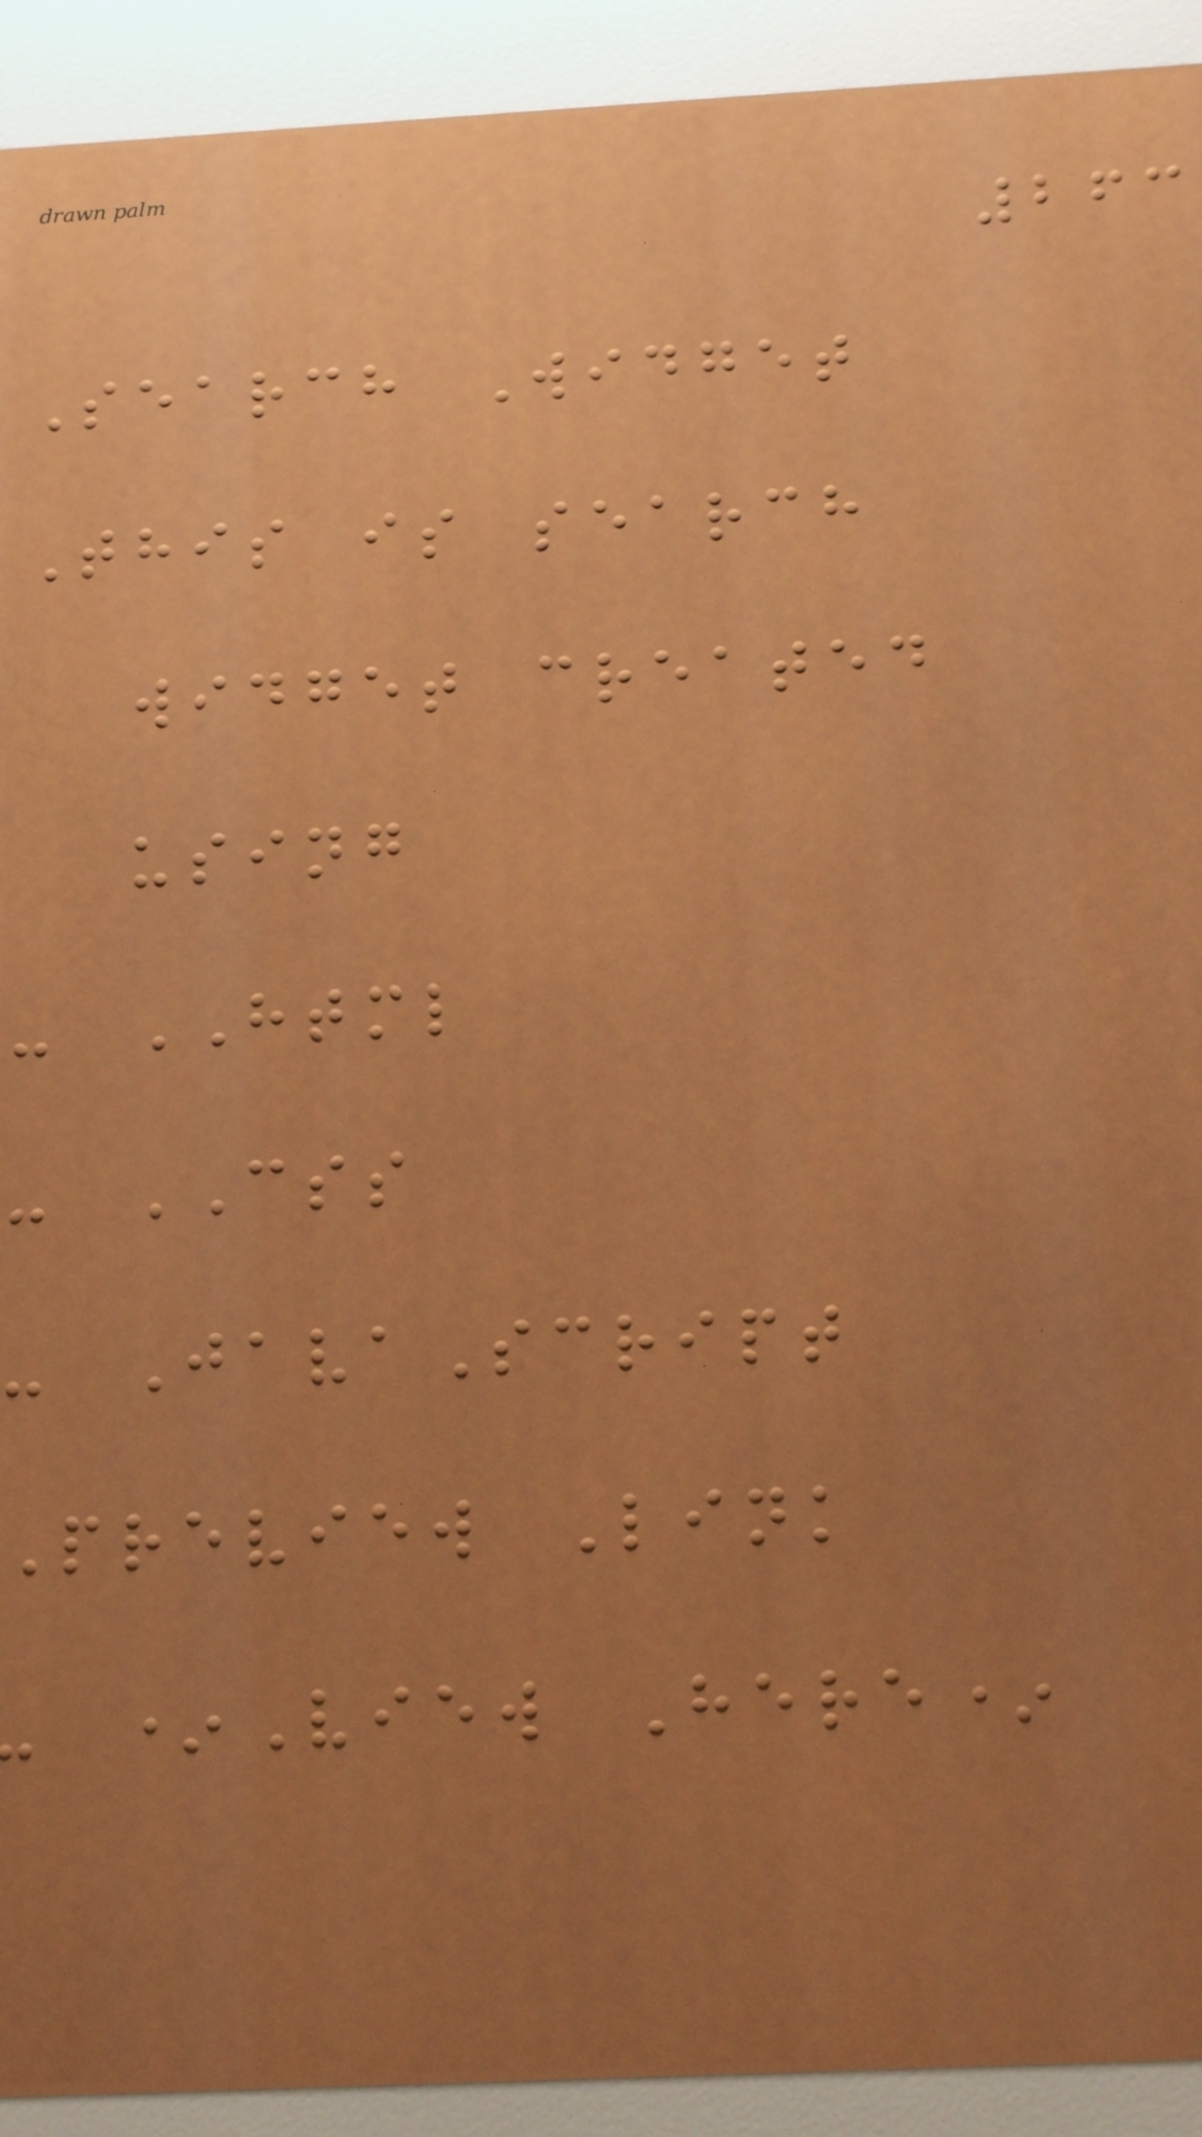263
Search Widget
This is search
widget created
using
- HTML
- CSS
- JavaScript
preview Link
*View Here*
